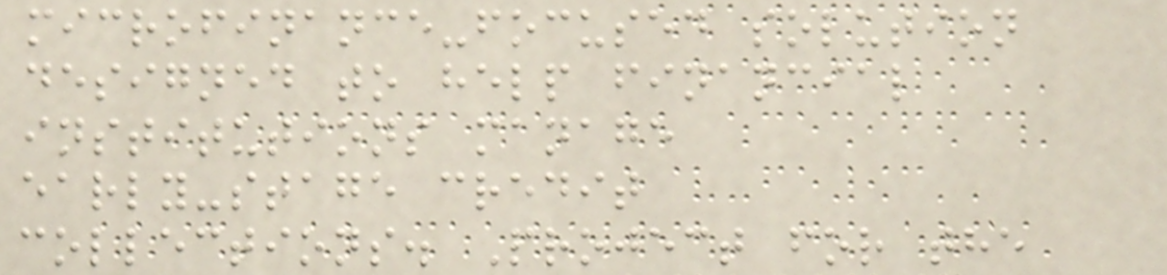microfinance-focused solution
designed to help financial
institutions manage
early-stage credit
collections. Project for the
